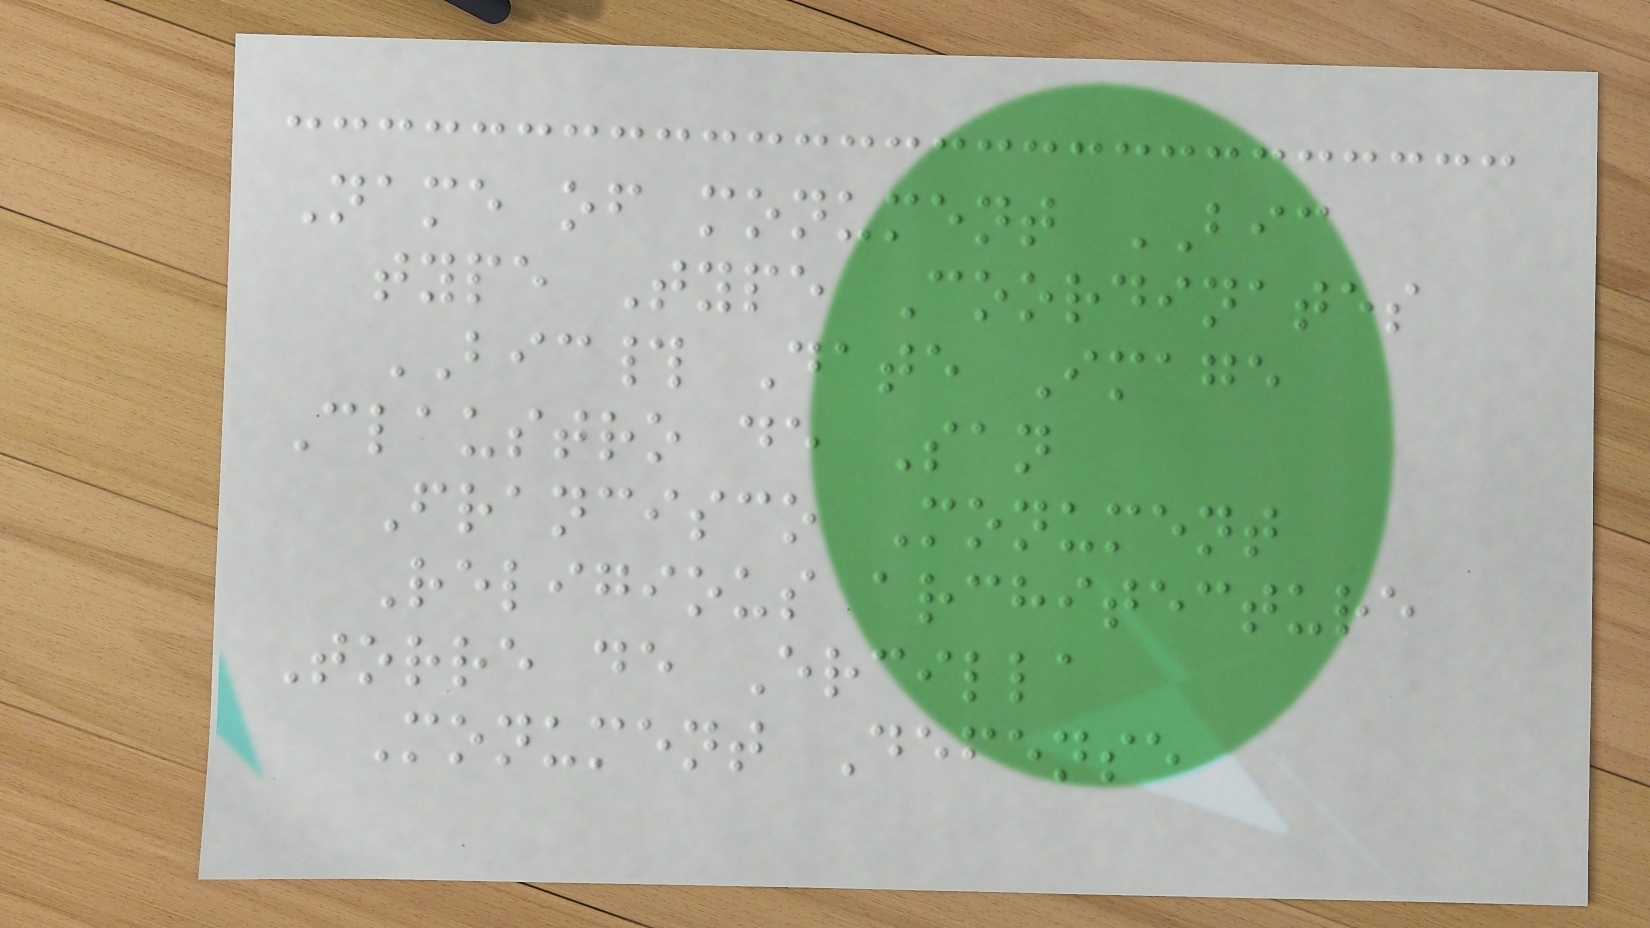Name of monument BIC
type Type Coordinates
BIC# Date Image
Claustro de San
Francisco Monument
Religious architecture
Torre de Ercilla
Monument Defense
